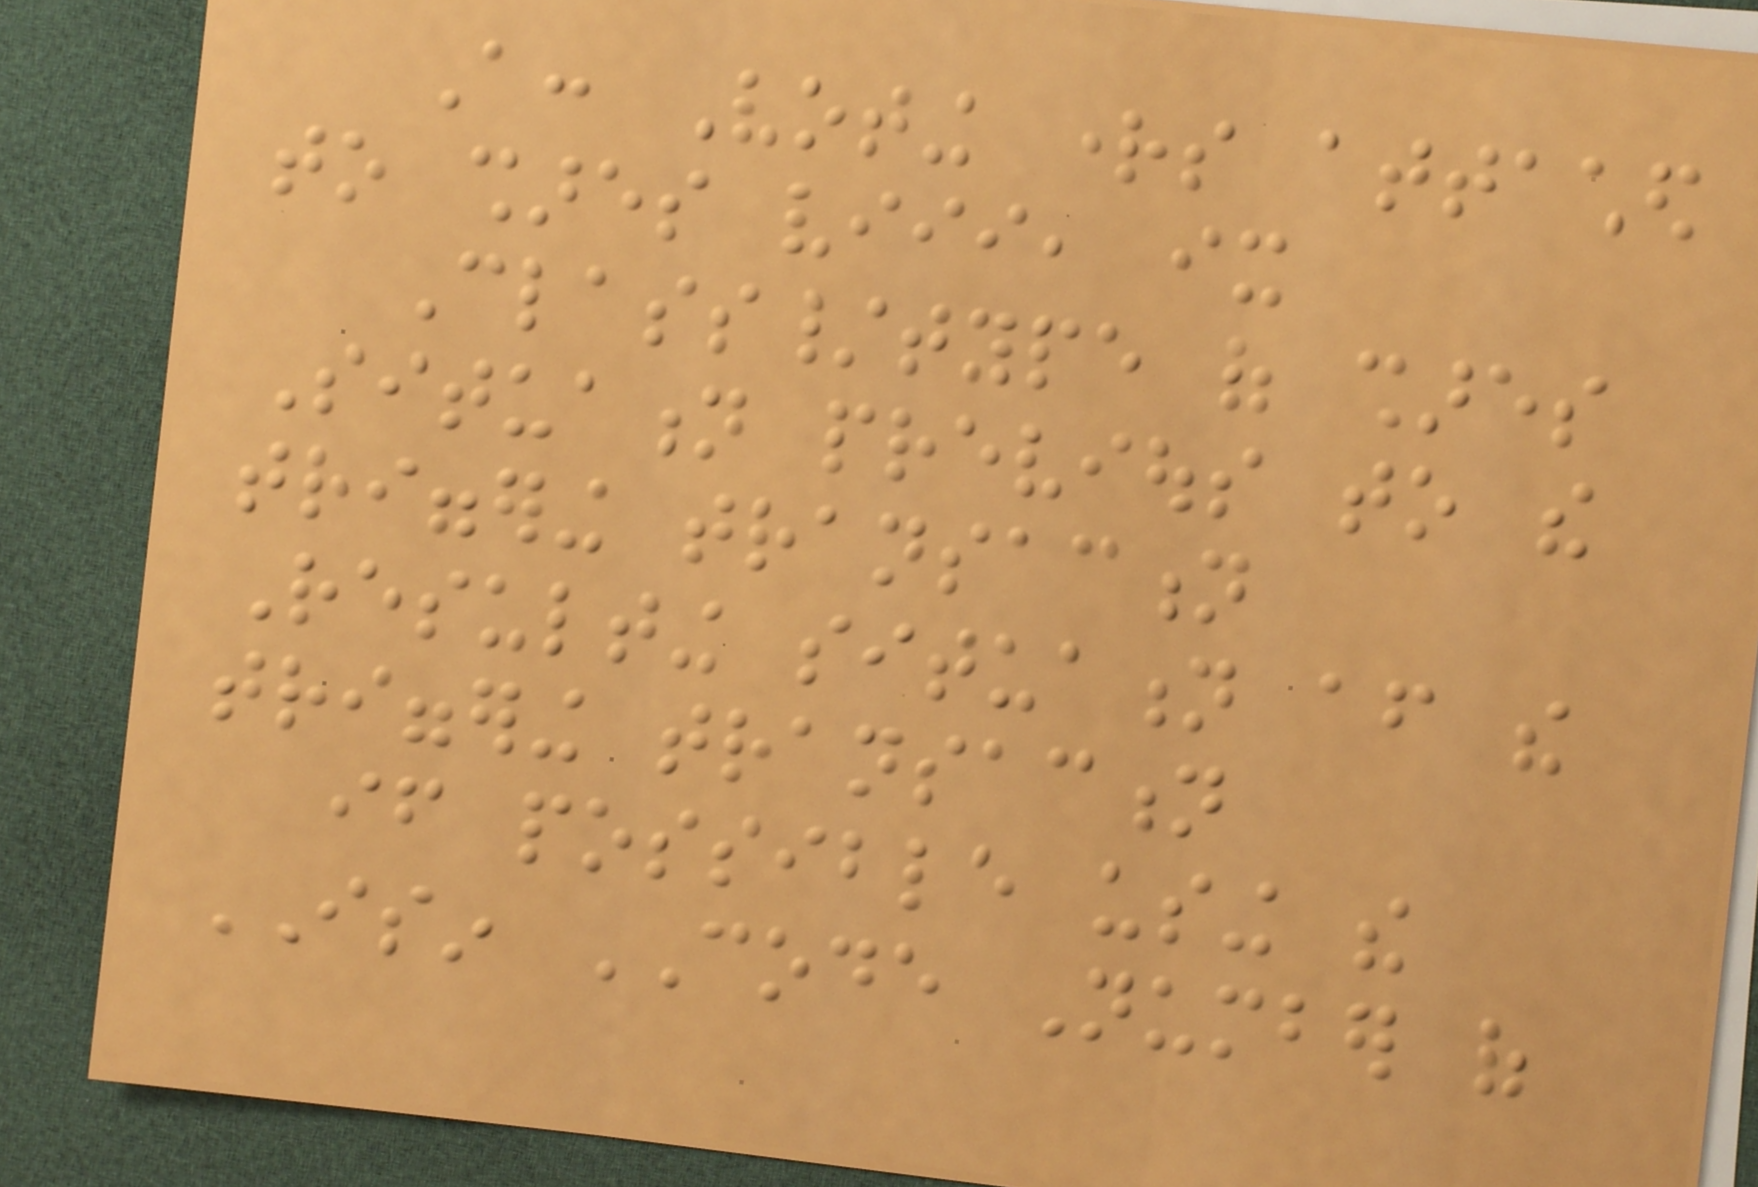A: Voting rights attached
to shares viii, ix
Class/type of shares
Situation previous to the
triggering transaction
Resulting situation after the
triggering transaction
if possible using the
ISIN CODE Number of
